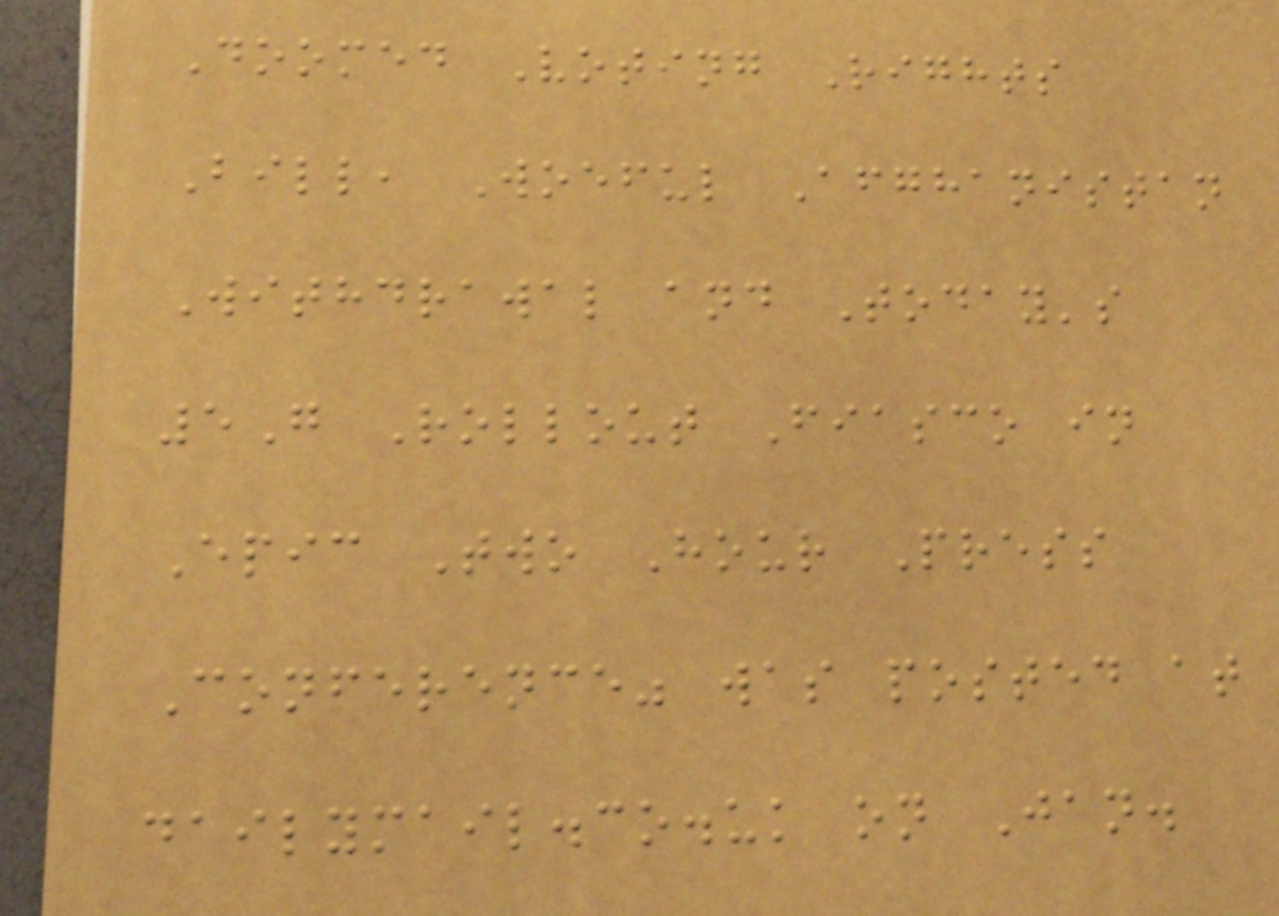Doomed Voting Rights
Bill, Woeful Afghanistan
Withdrawal and Today's
5G Rollout Fiasco in
Epic Two Hour Press
Conference" was posted at
dailymail.co.uk on Jan.
